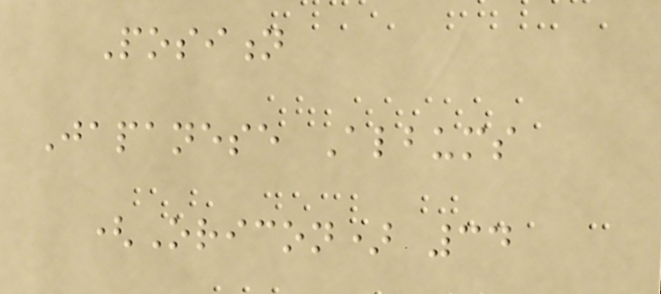Position
Japanese Albums
(Oricon) 34
